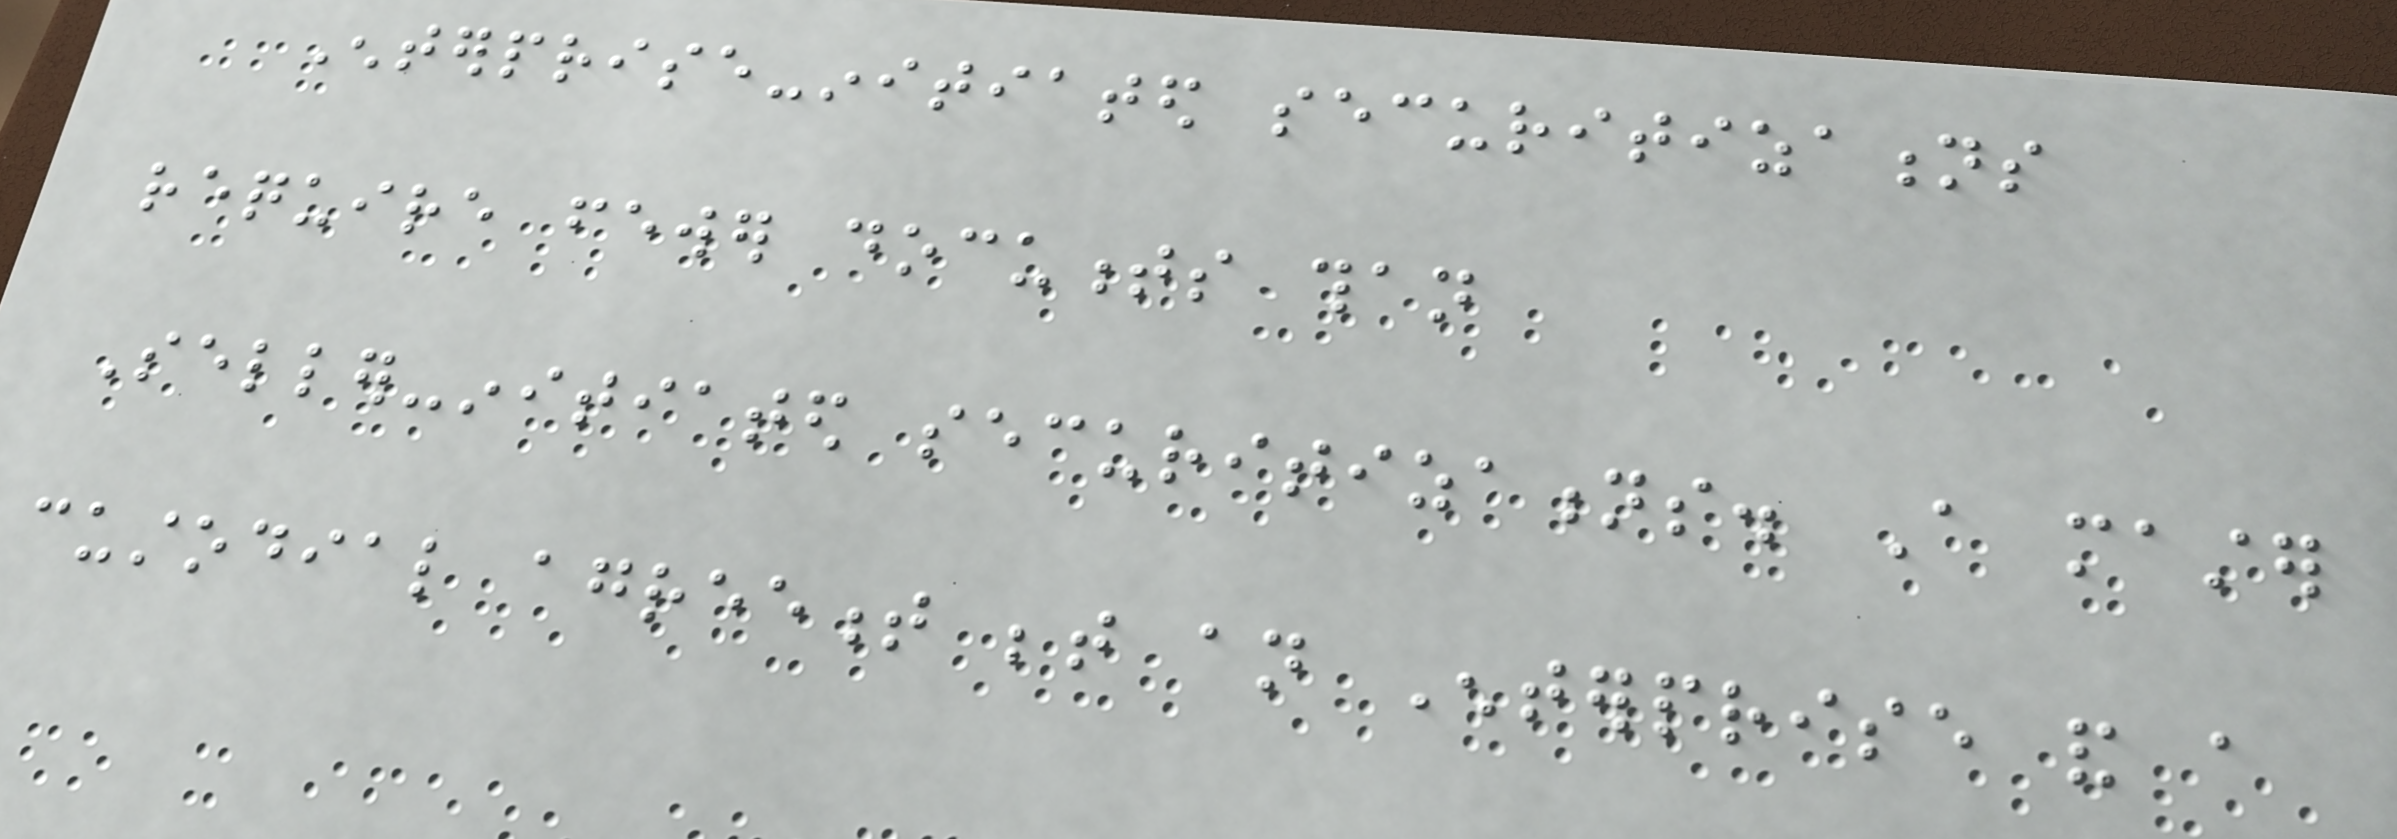Enterprise-initiated securitizations
require fewer documents than
Seller-initiated securitizations. A master
custodial agreement between an Enterprise and a
